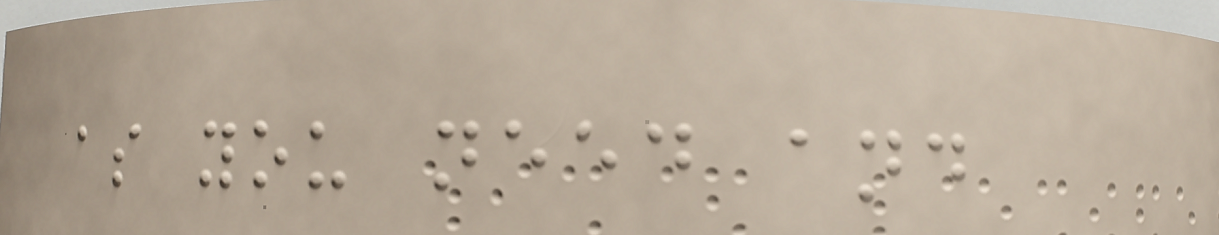as you need and
